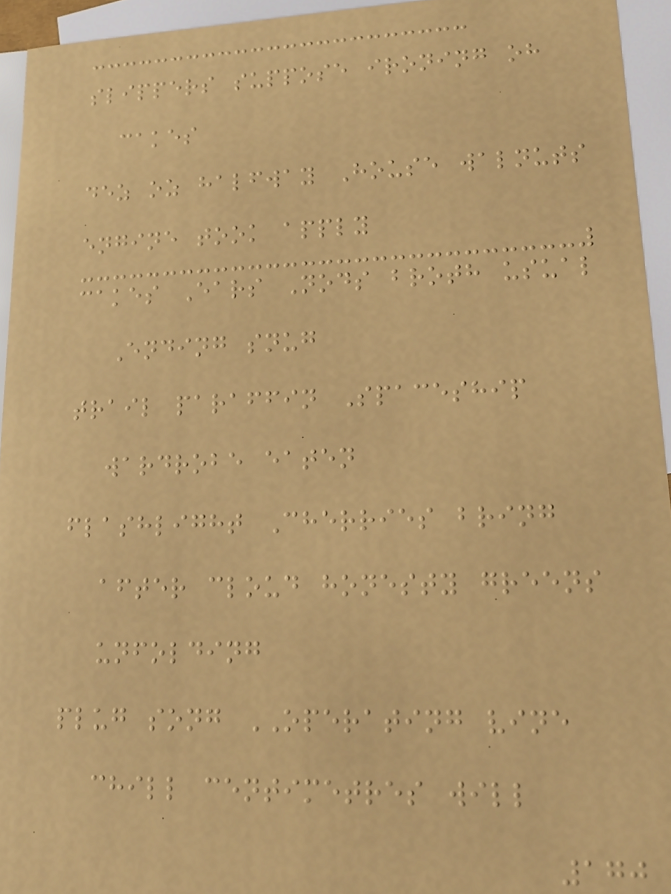slippers suppose ironing oh
cakes
dez oz halfway House walnuts
engine took apply
cakes Ears Nods broth usual
Ending snug
trail paraffin Spaceship
wardrobe eaten
flashlight Cherries bring
after cloud honesty greens
unfolding
plug song OPERATING vine
chill centimetres will
170
